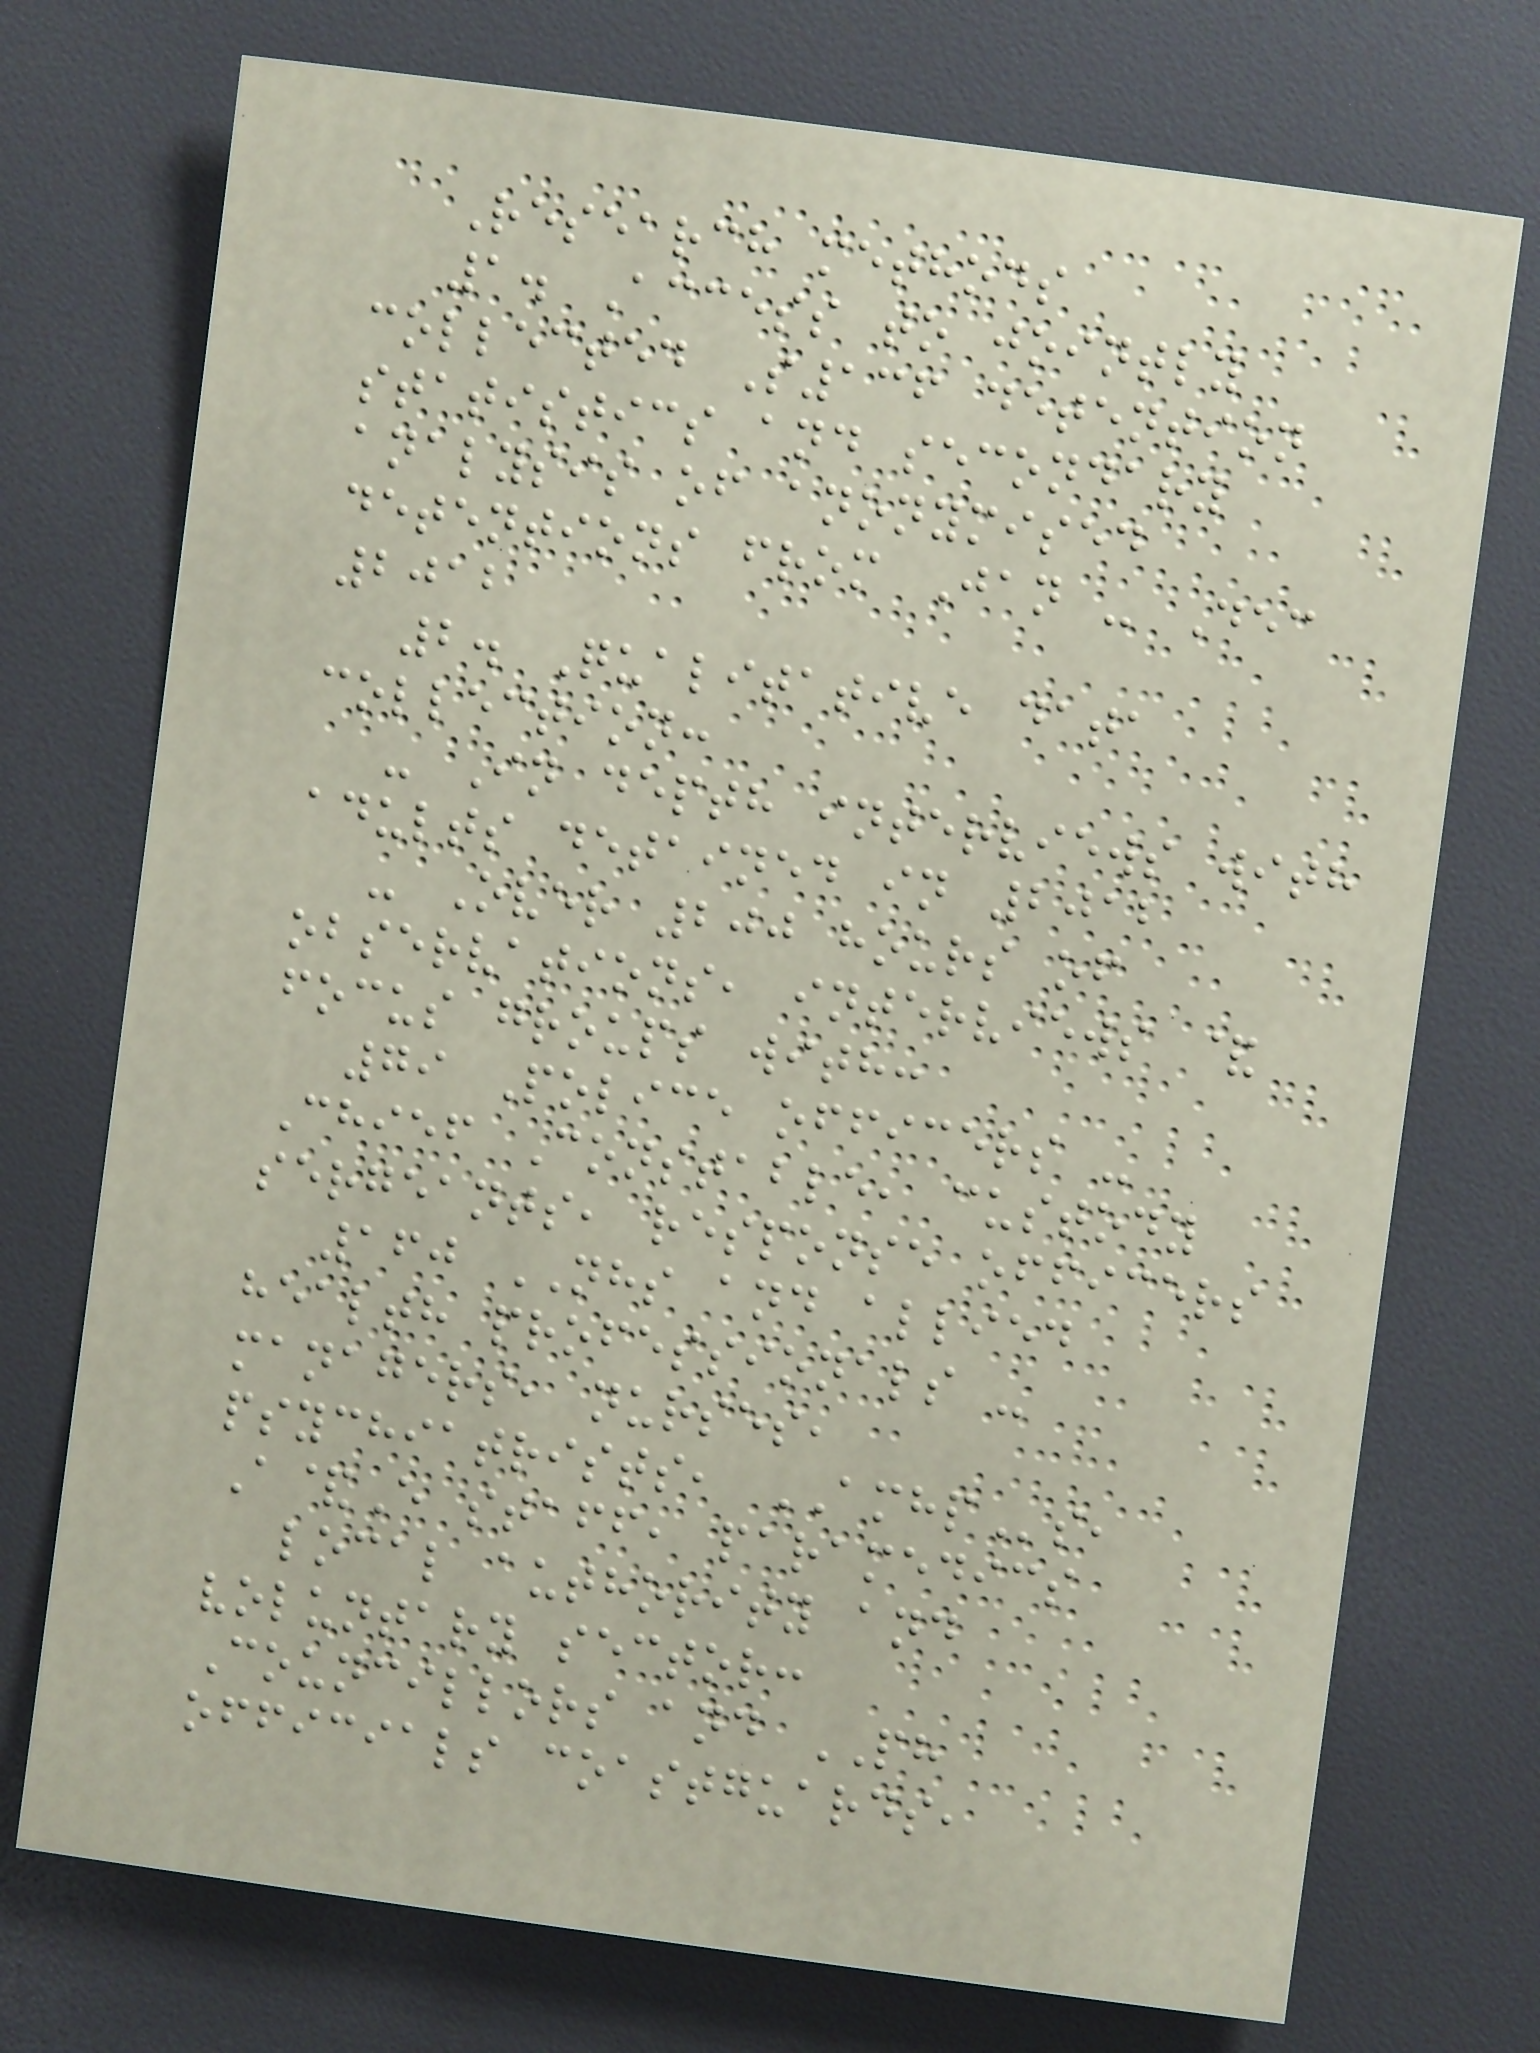Research methods
1. Access to jointly
collected S136 detention
statistics and secondary
analysis of anonymised
detentions from Jan - Dec
2012
2. Qualitative data
collection:
- In depth interviews with
adults detained in 2012
- Over 200 hours of
observations, interviews &
focus groups with:
79 Police officers -
Chief Constable, custody
sergeants, response officers
160 NHS and allied
health professionals -
managers, nurses,
psychiatrists, AMHPs,
A&E staff, paramedics
local authority and
voluntary sector:
Councillors and PH
officials coastguards,
